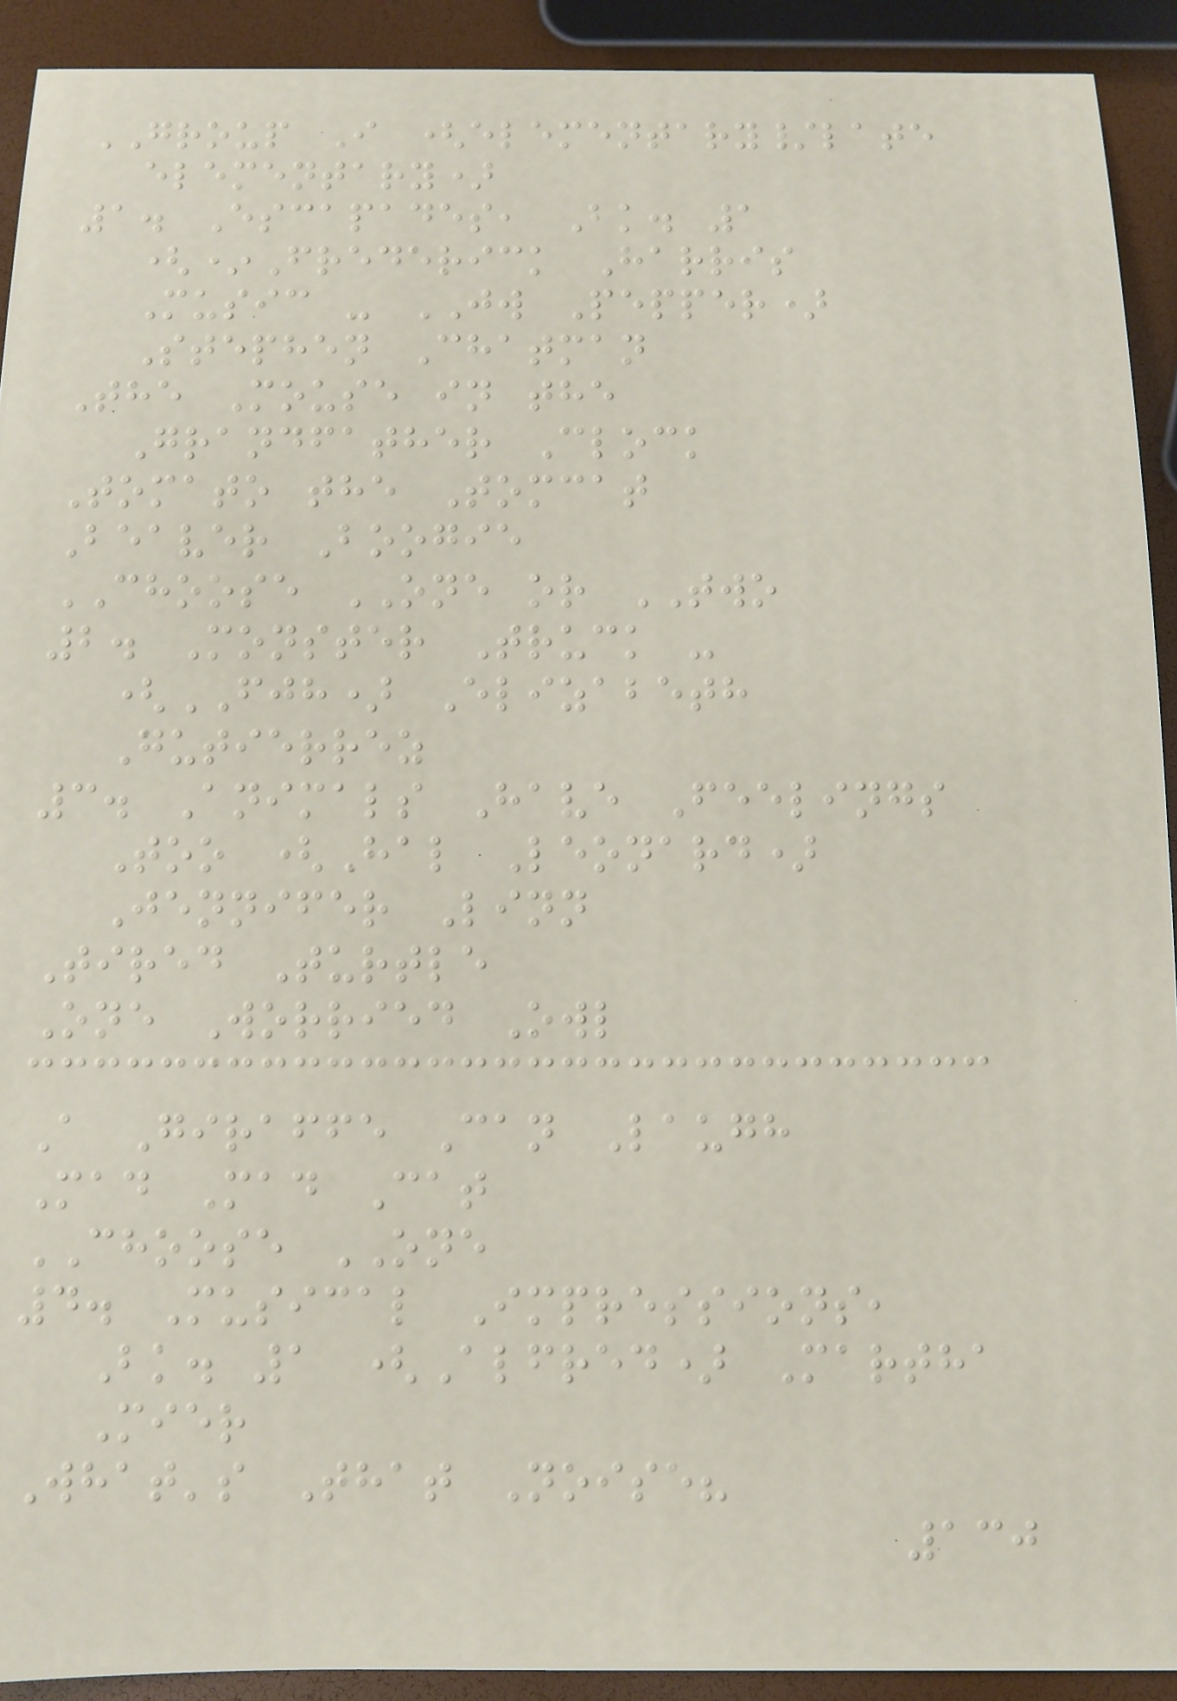GROUP I (elementary/late
elementary)
1. Escapades, Bk. 1
(*Frederick Harris
Music - JW Pepper)
Stephen Chatman
The Mouse in the
Grandfather Clock
Tomato the Tomcat
Beaver Boogie
CHOOSE ONE or TWO
2. Monster Truck -
(FJH) Elizabeth
Gutierrez
3. Animals Have Feelings
Too (Hal Leonard)
Jennifer Linn
Tired Turtle
One Worried Owl
A Giraffe Can Laugh
Mad Mad Cat
CHOOSE ONE
4. Musical Impressions,
Bk. 1 (Alfred) Martha
Mier
What's That Noise?
130
